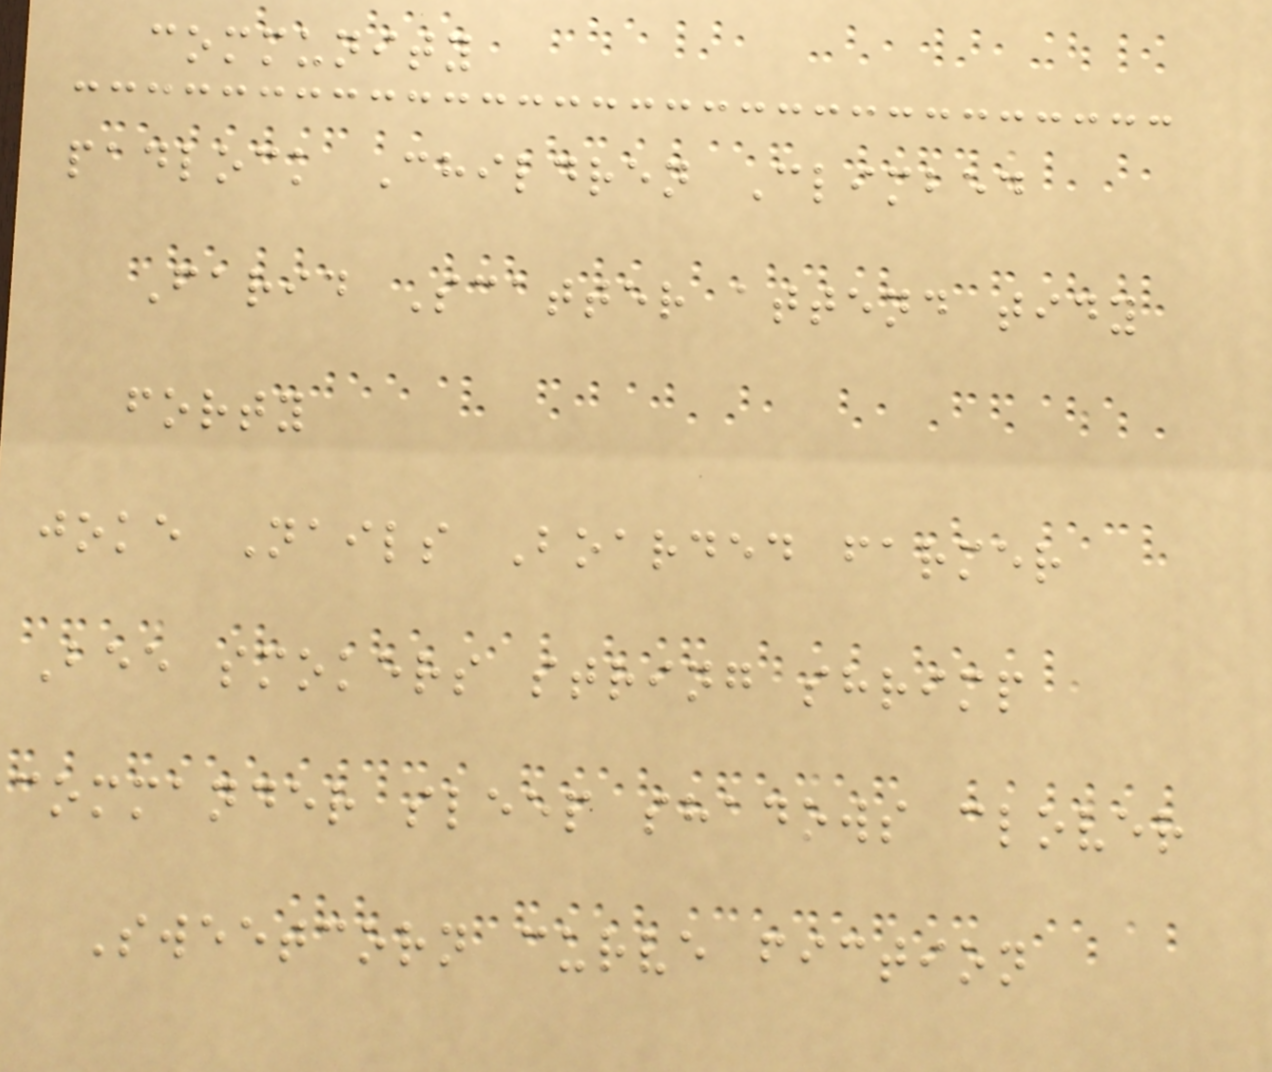community
padlock Children Climbed
Farid Scatter attend tidy
forty
joke Nails Boarded farmer
Bee smokers string shrimp
commander sleep shadows clover
Sweetcorn curve fiction
